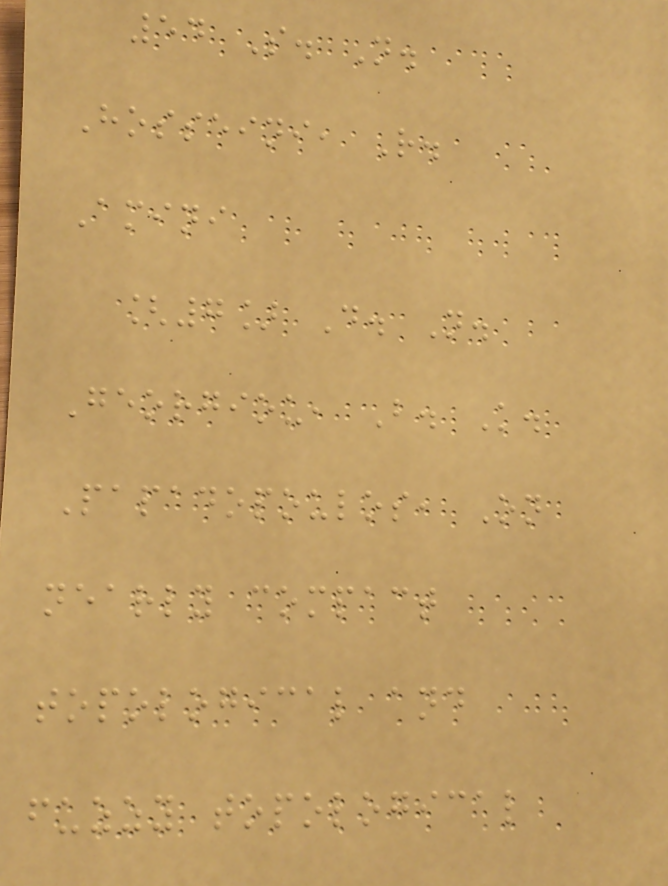54 S. N.
Hosseini, R.
Amini
[7] D. N.
Georgiou, B. K.
Papadopoulos, On
nearly compact
topological and
fuzzy topological
